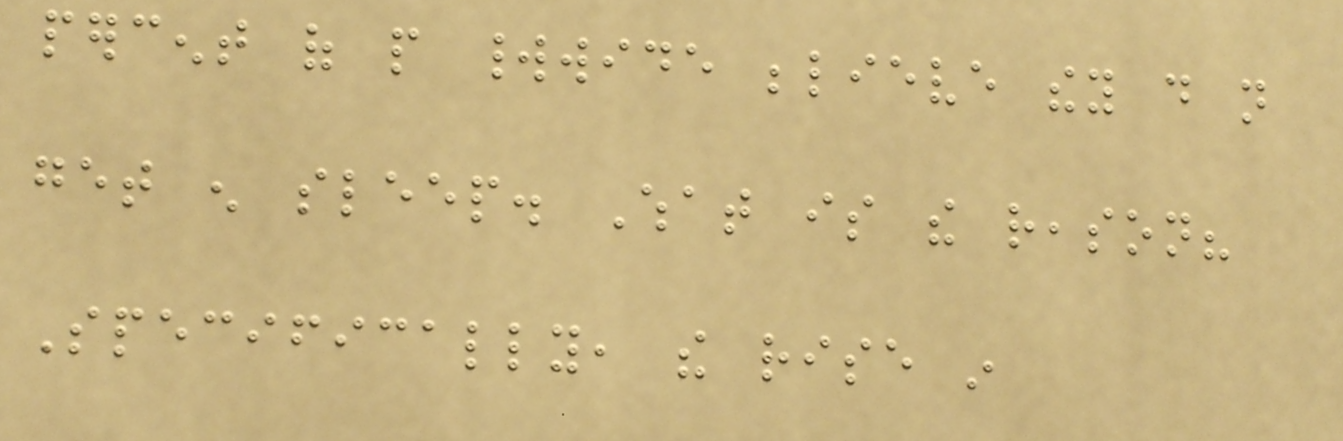percent of people worldwide believe they do not
get enough sleep. What is the reason?
Specifically, the rise in
